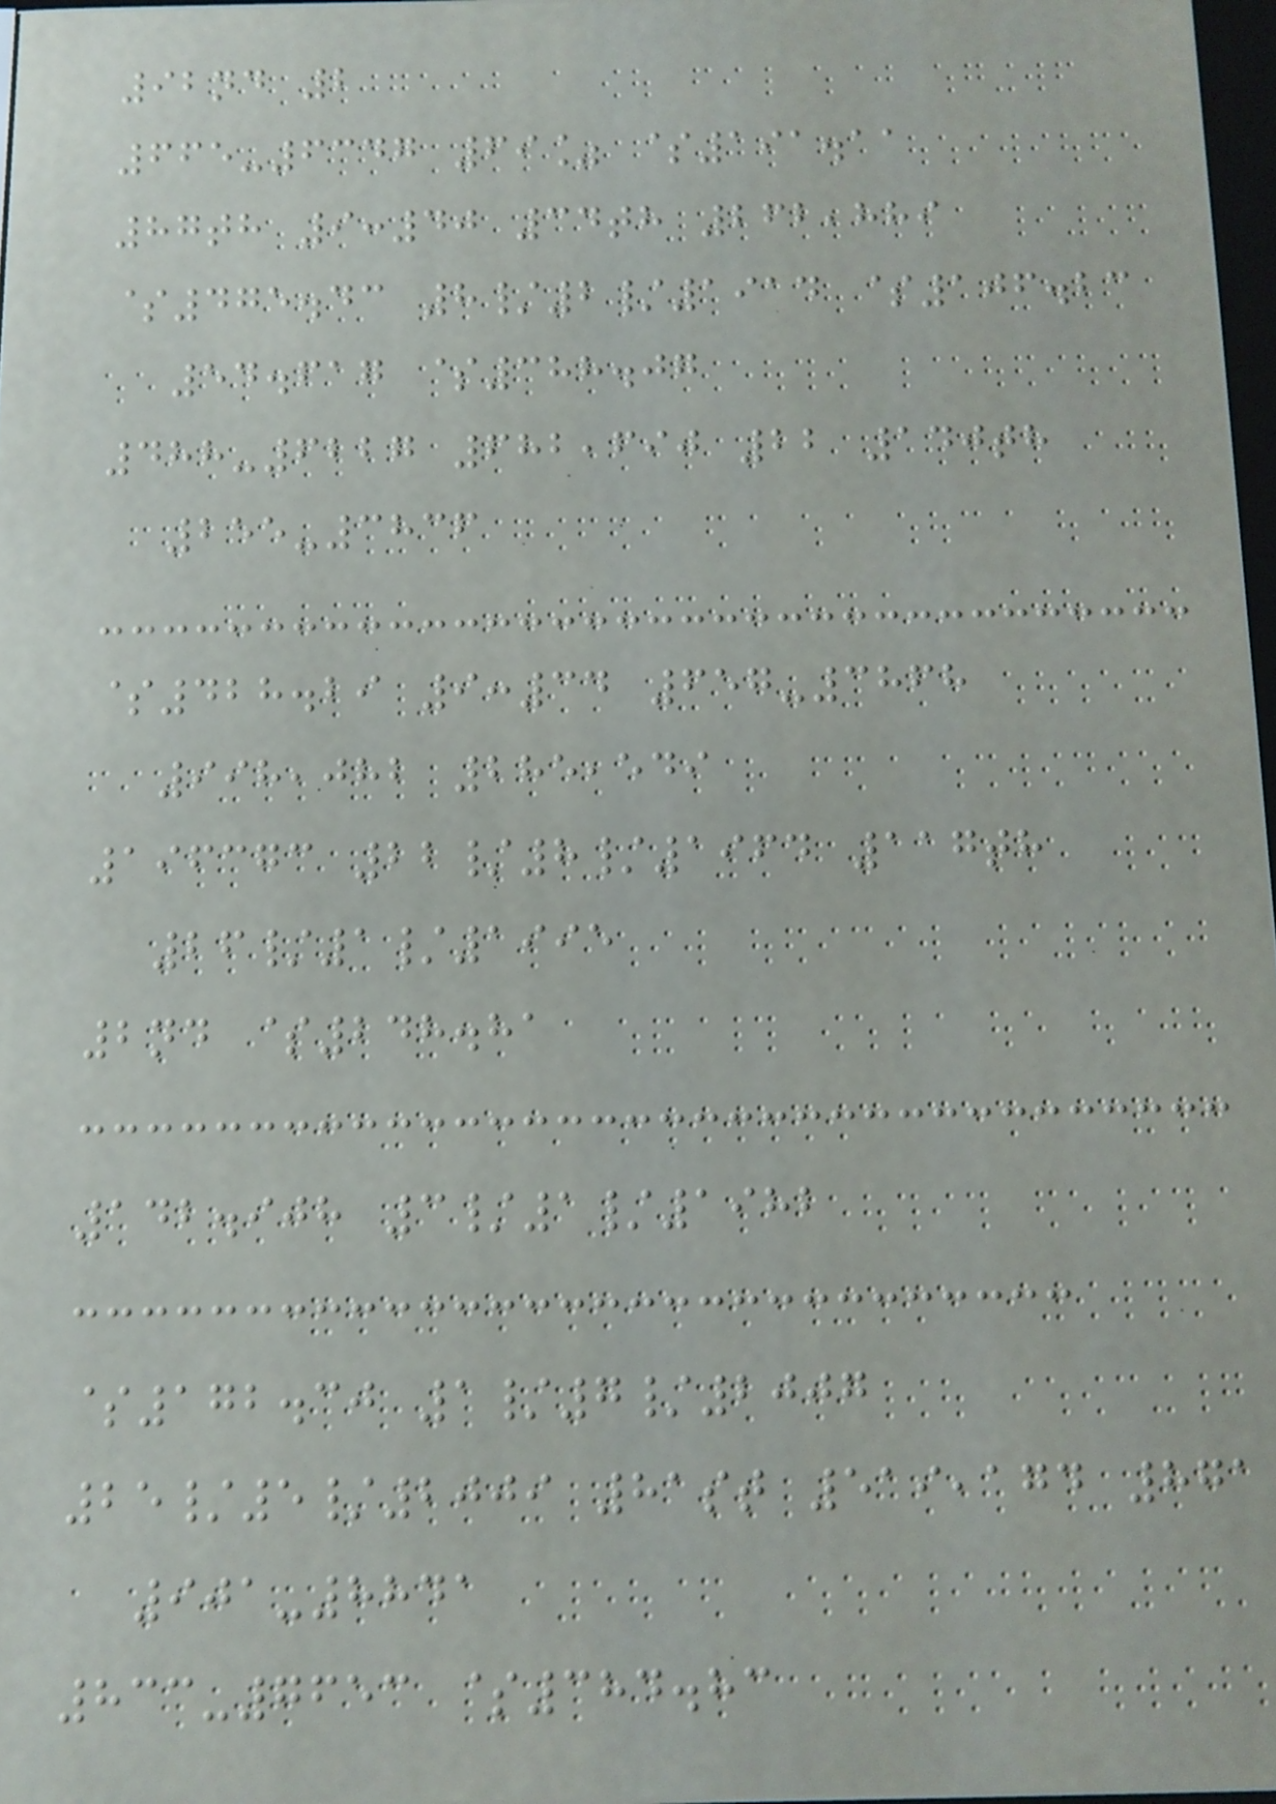92nd 2
665-6347 69% $191.11
87th 9:40 34th 262,889
$475.43 8/2/1914 $106.23
54.617 $388.07
488-6227 682,690 22 140th
255-3836
$428.29 9:34 657-3868
998,082 285,549
196373 22/8/1964 117th
26/1/1995
2nd $248.81
142.908 3/1/1982
$172.30 1/7/2007
25/5/2009 81st 519,174 871
901-8841
833-7653 $384.83
